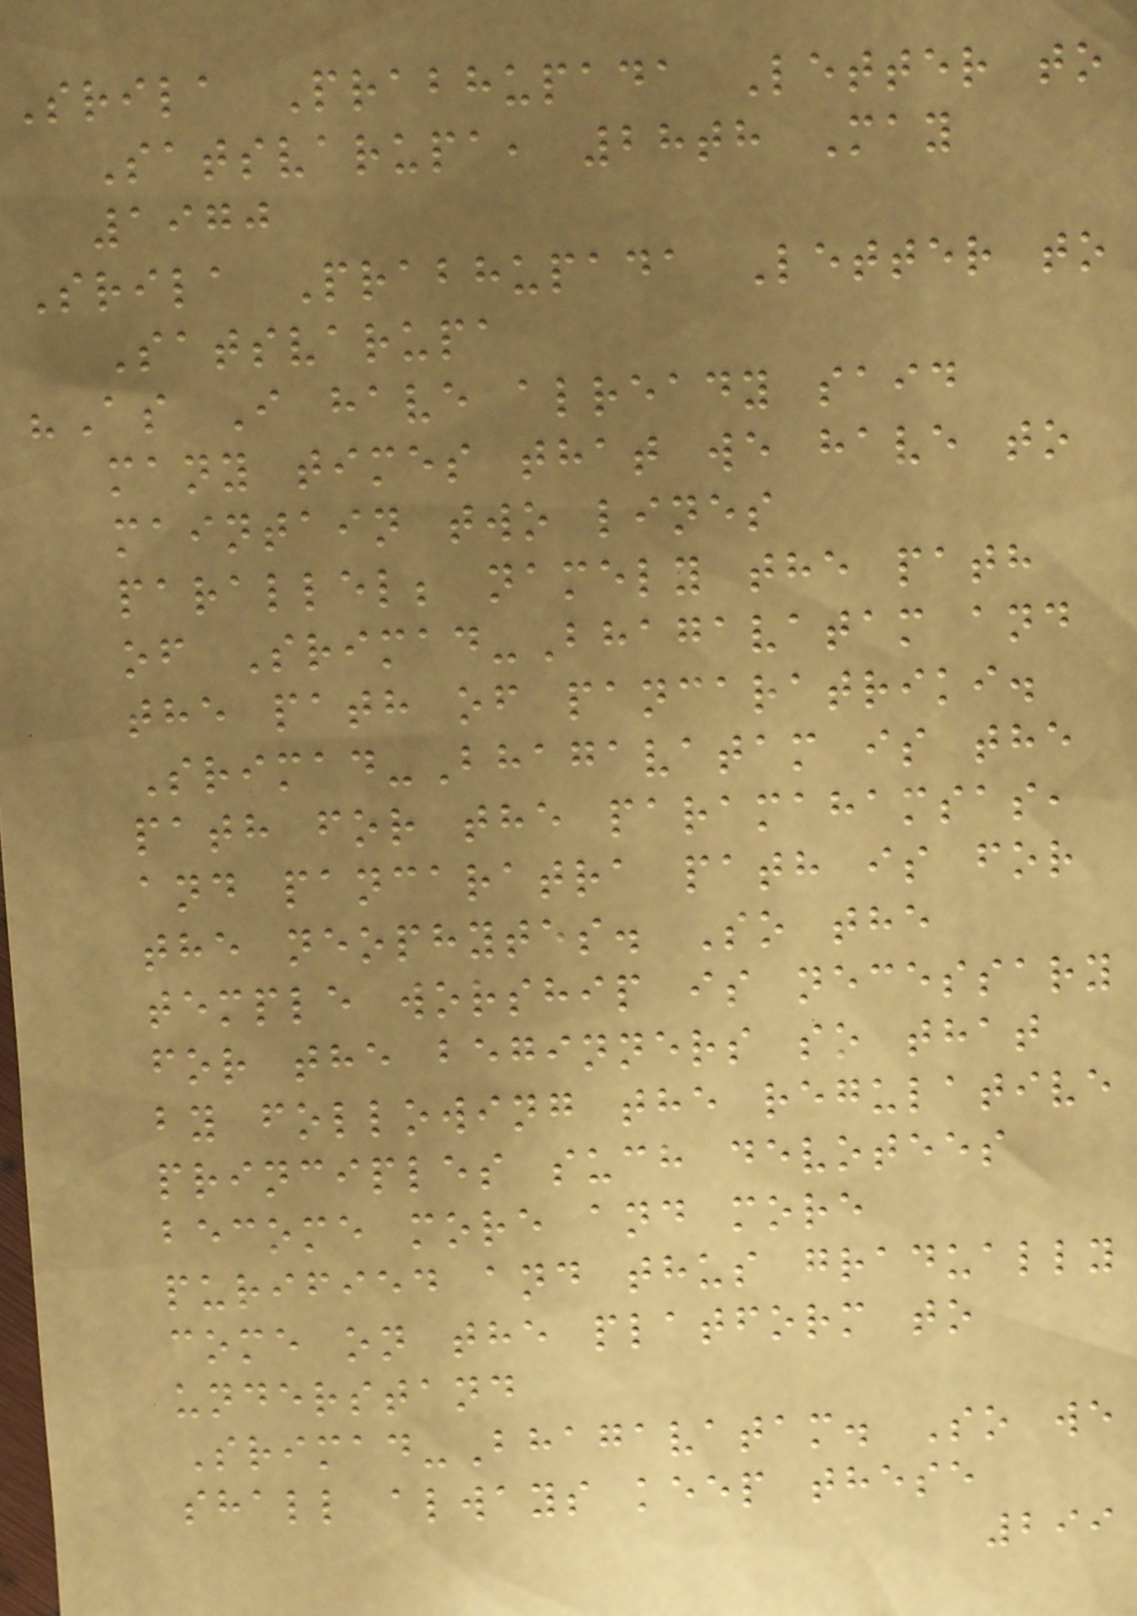Srila Prabhupada Letter to
Satsvarupa, 28th May
1970
Srila Prabhupada Letter to
Satsvarupa
"As I have already said
many times that we have to
maintain two lines
parallel; namely the path
of Srimad-Bhagavatam and
the path of pancaratriki.
Srimad-Bhagavatam is the
path for the paramahamsas,
and pancaratra path is for
the neophytes. So the
temple worship is necessary
for the beginners so that
by following the regulative
principles such devotees
become more and more
purified and thus gradually
come on the platform to
understand
Srimad-Bhagavatam. So we
shall always keep these
299
